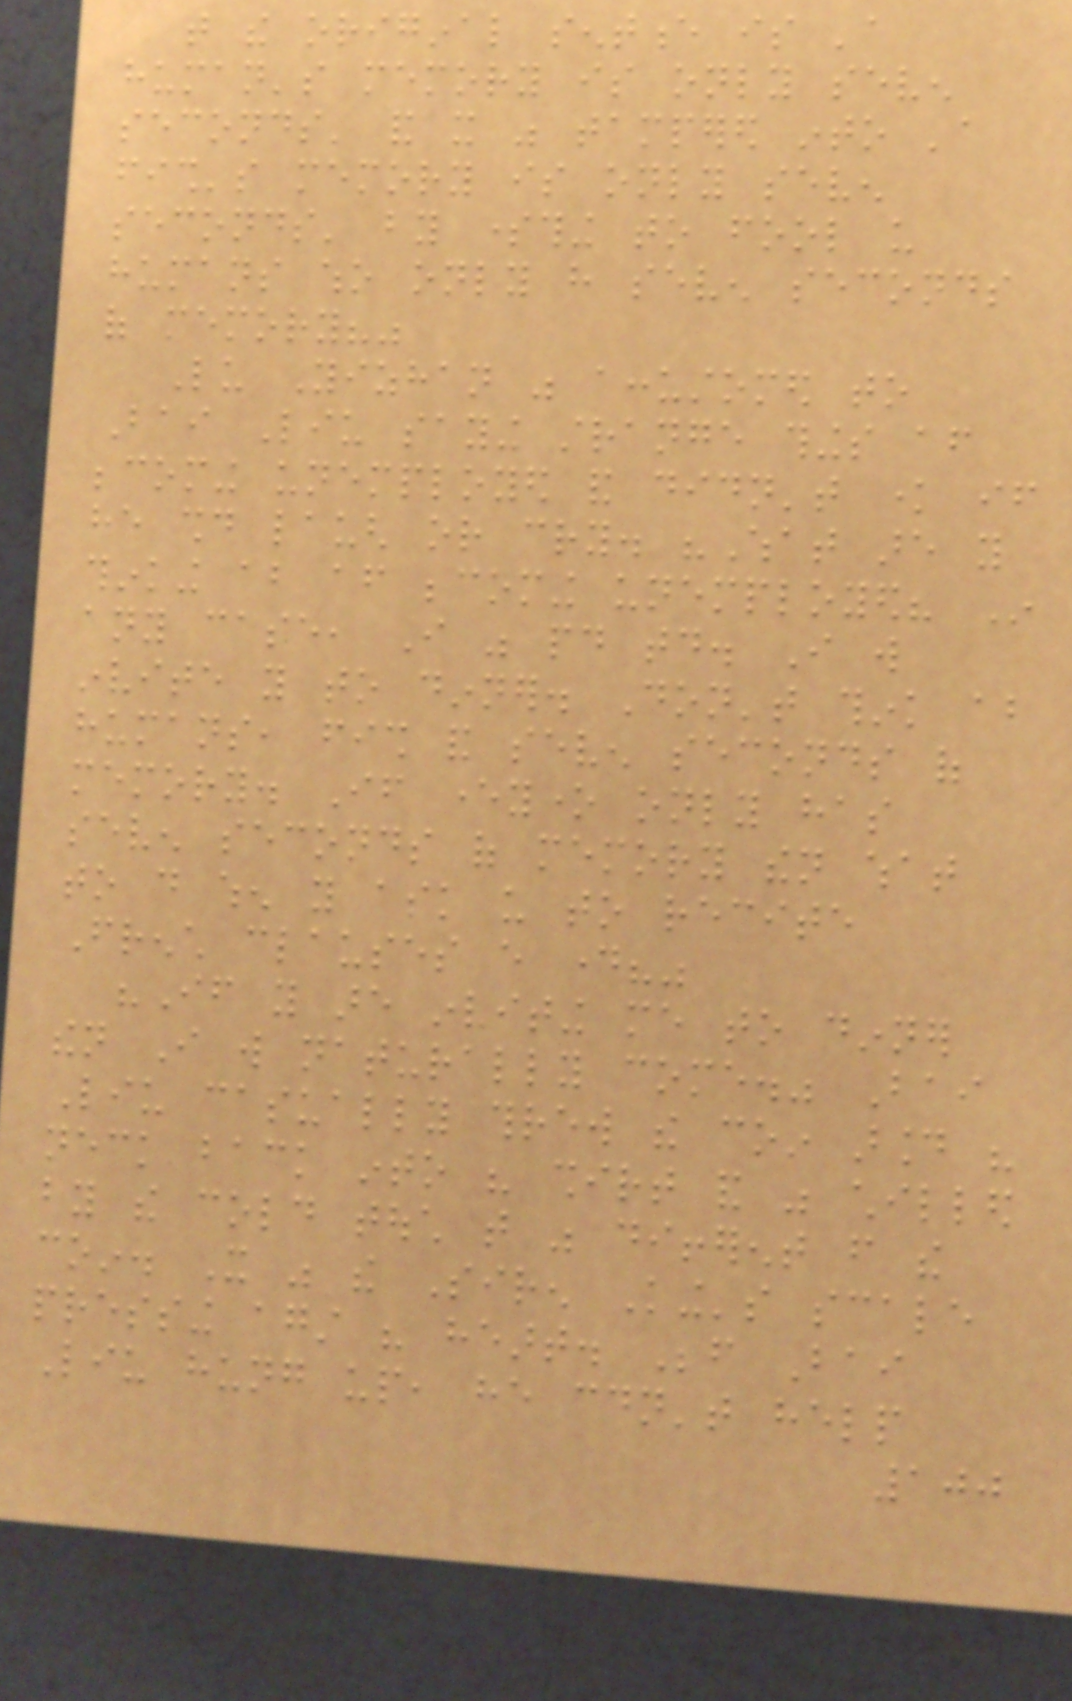that the original sentence is 'a
human's memory is only seven
seconds' and it was tampered into 'a
fish's memory is only seven
seconds' by something to fool us
humans who only have seven seconds
of memory?"
Lu Yizhan was accustomed to
Bai Liu saying strange things after
becoming unemployed and didn't know if
he should laugh or cry. "What are you
thinking about after becoming unemployed? In
any case, I was paid today. I will
invite you to dinner. Don't think about
humans, fish and seven seconds of
memory. If everyone only has
seven seconds of memory then what
to do when you ask us to recite
French clauses every day?"
"If you are inviting me to dinner
then I will naturally come." Bai
Liu casually threw the coin around his
neck back into his shirt and was chilled
by the cold touch that was different from the
coin. It was the Siren King's scale
pressing against his heart. Before Bai
Liu hung up, he couldn't help
100
